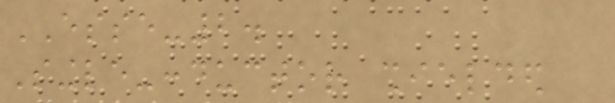ESSE-2.
Single-conductor shielded
